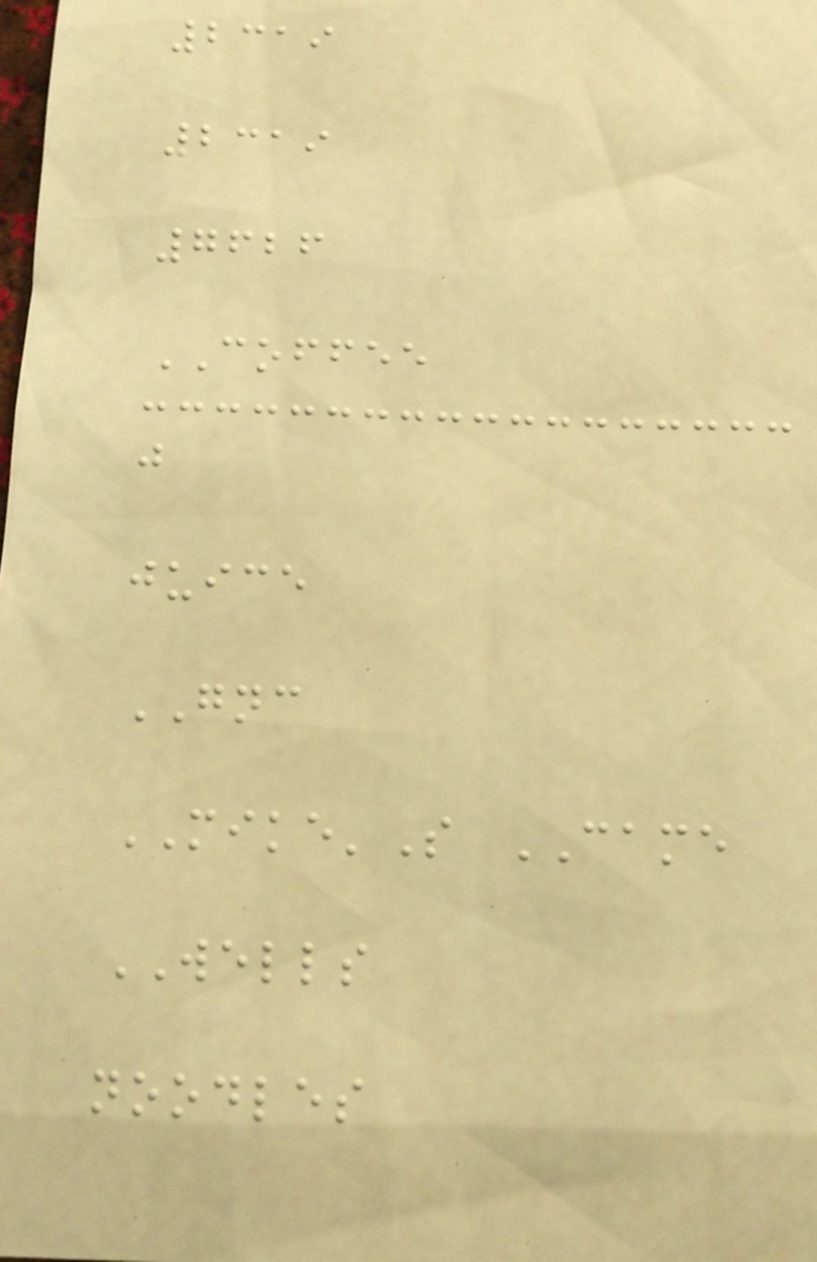2319
2319
7626
COFFEE
j
juice
GNC
MIKE'S CAME
WELLS
noodles
